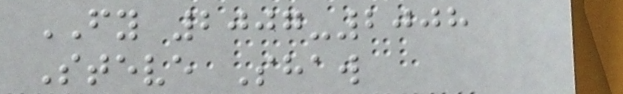FY 2007-2008
Steve Shaw
